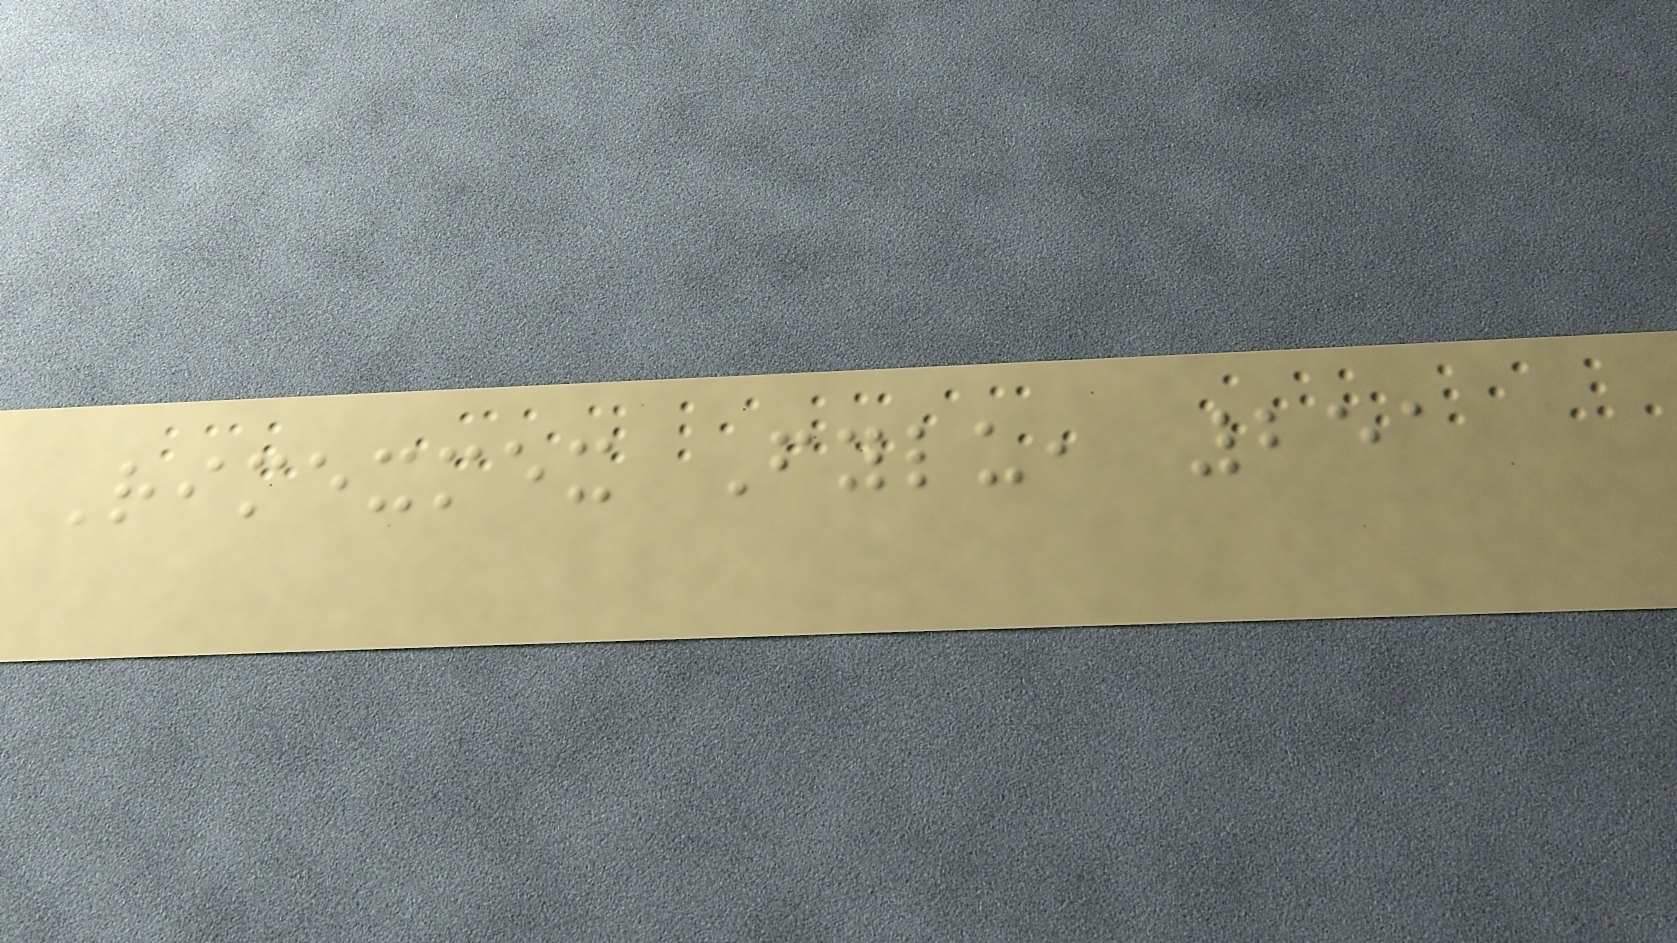Rimexmex Fylu, 251
